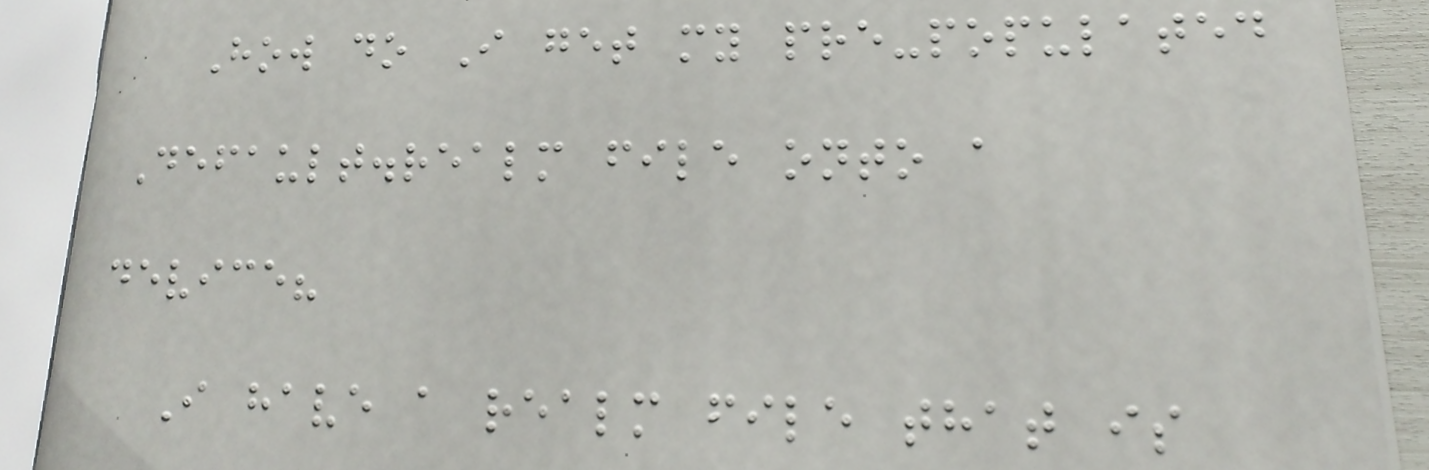How do I get my pre-populated
Default.realm file onto a
device?
I have a realm file that is
